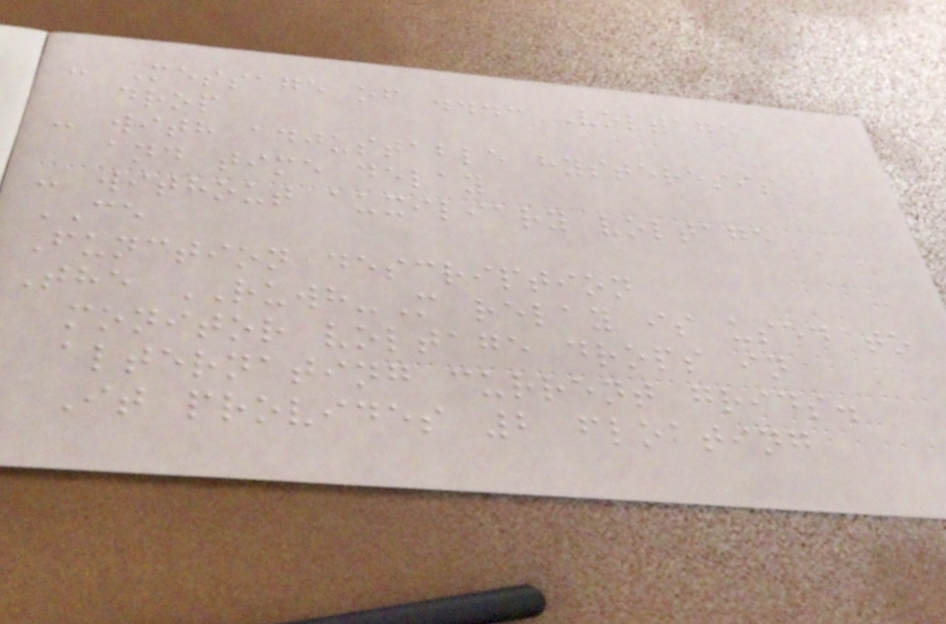- Message of ...: Voltage
drop
- with adjustable hysteresis
and time delay
- without auxiliary voltage
CE
Function description
The RUWH-M relay is used to
monitor voltage drops in
alternating current grids.
It provides 2 floating
